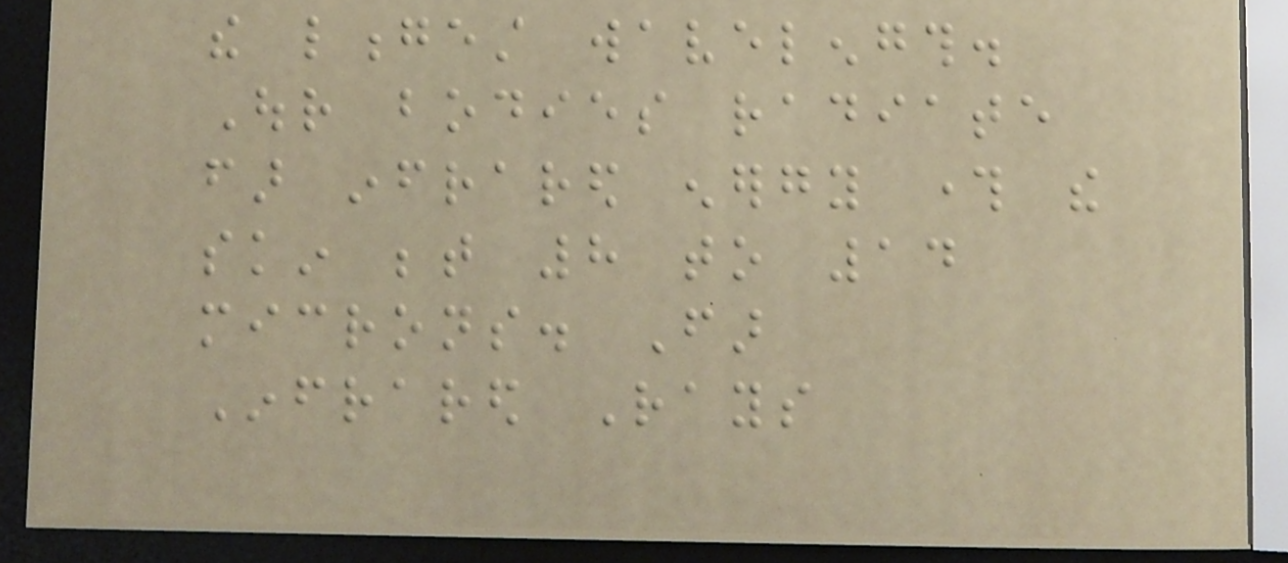the longest wavelength.
Our bodies radiate
far infrared energy through the
skin between 8 to 14
microns. Far
Infrared Rays
